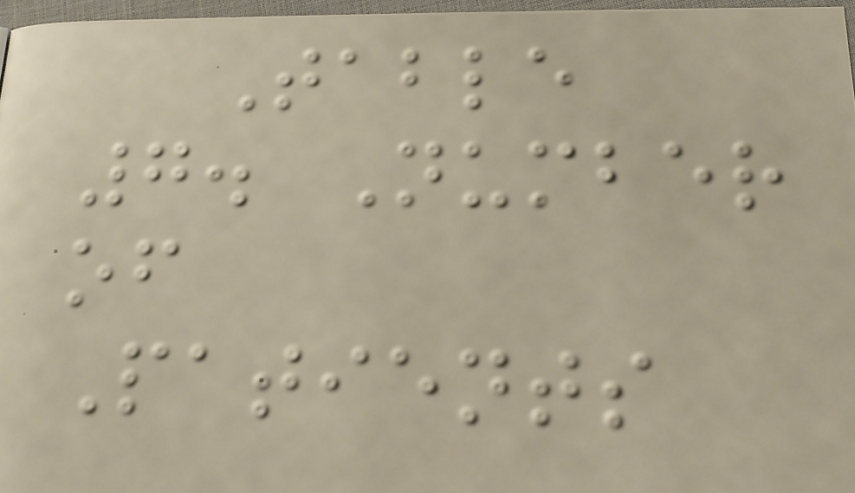Table
7. Number
of
Patients
